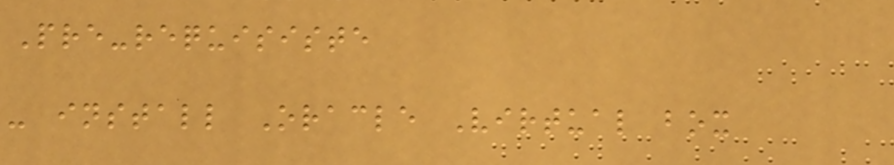Pre-requisiste
- install Oracle Virtual box
